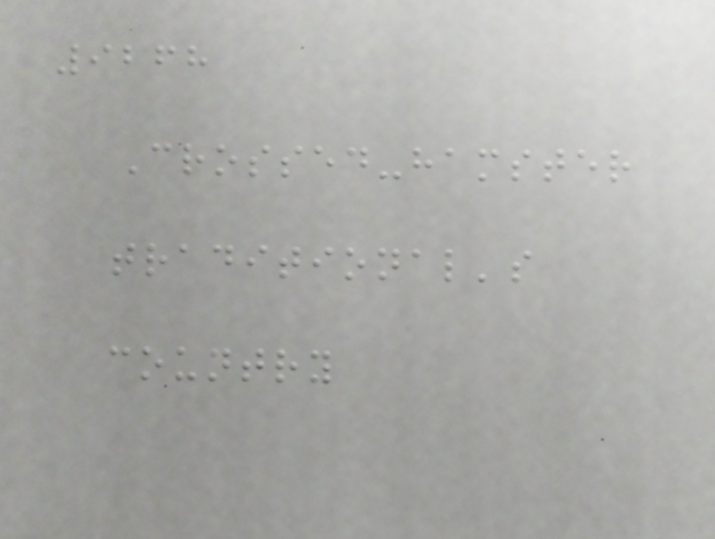9268
Crossed-hamster
traditional's
country
